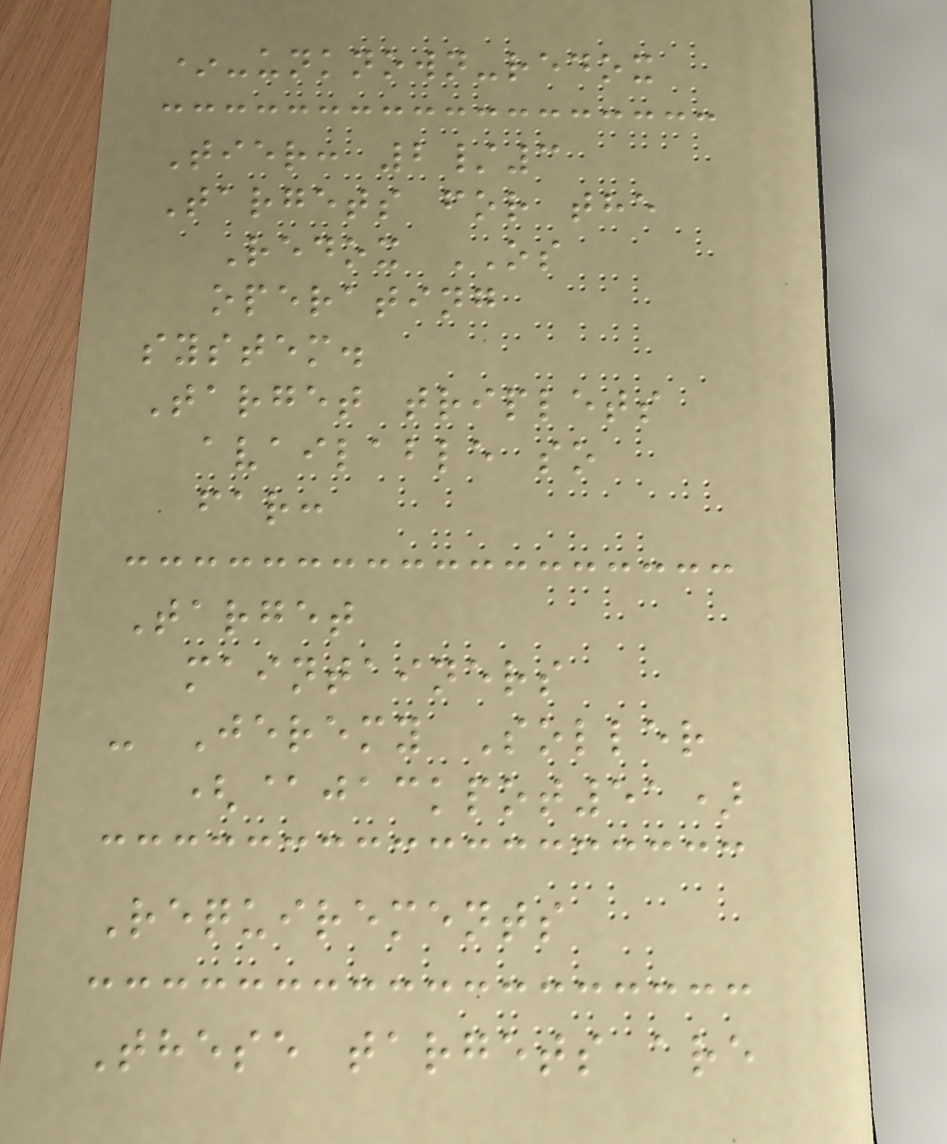*-unknown-redox
Tier: 2/3
Targets for the
Redox OS
operating
system.
Target triplets
available so
far:
Target
maintainers
- Jeremy Soller
(@jackpot51)
Requirements
These targets are
